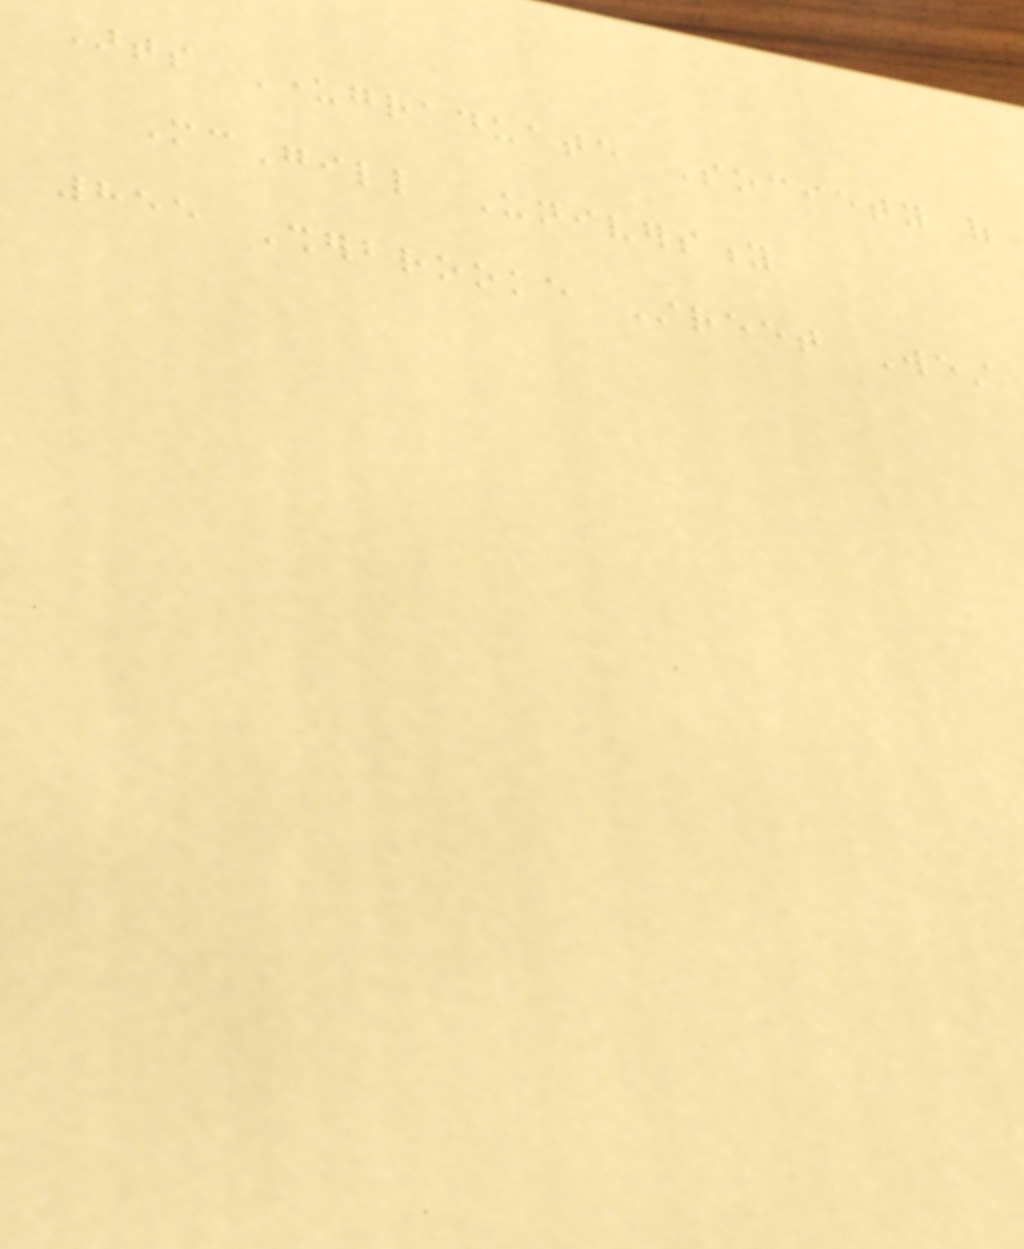Arts Undergraduate Society of
McGill University
855 Sherbrooke Street West
